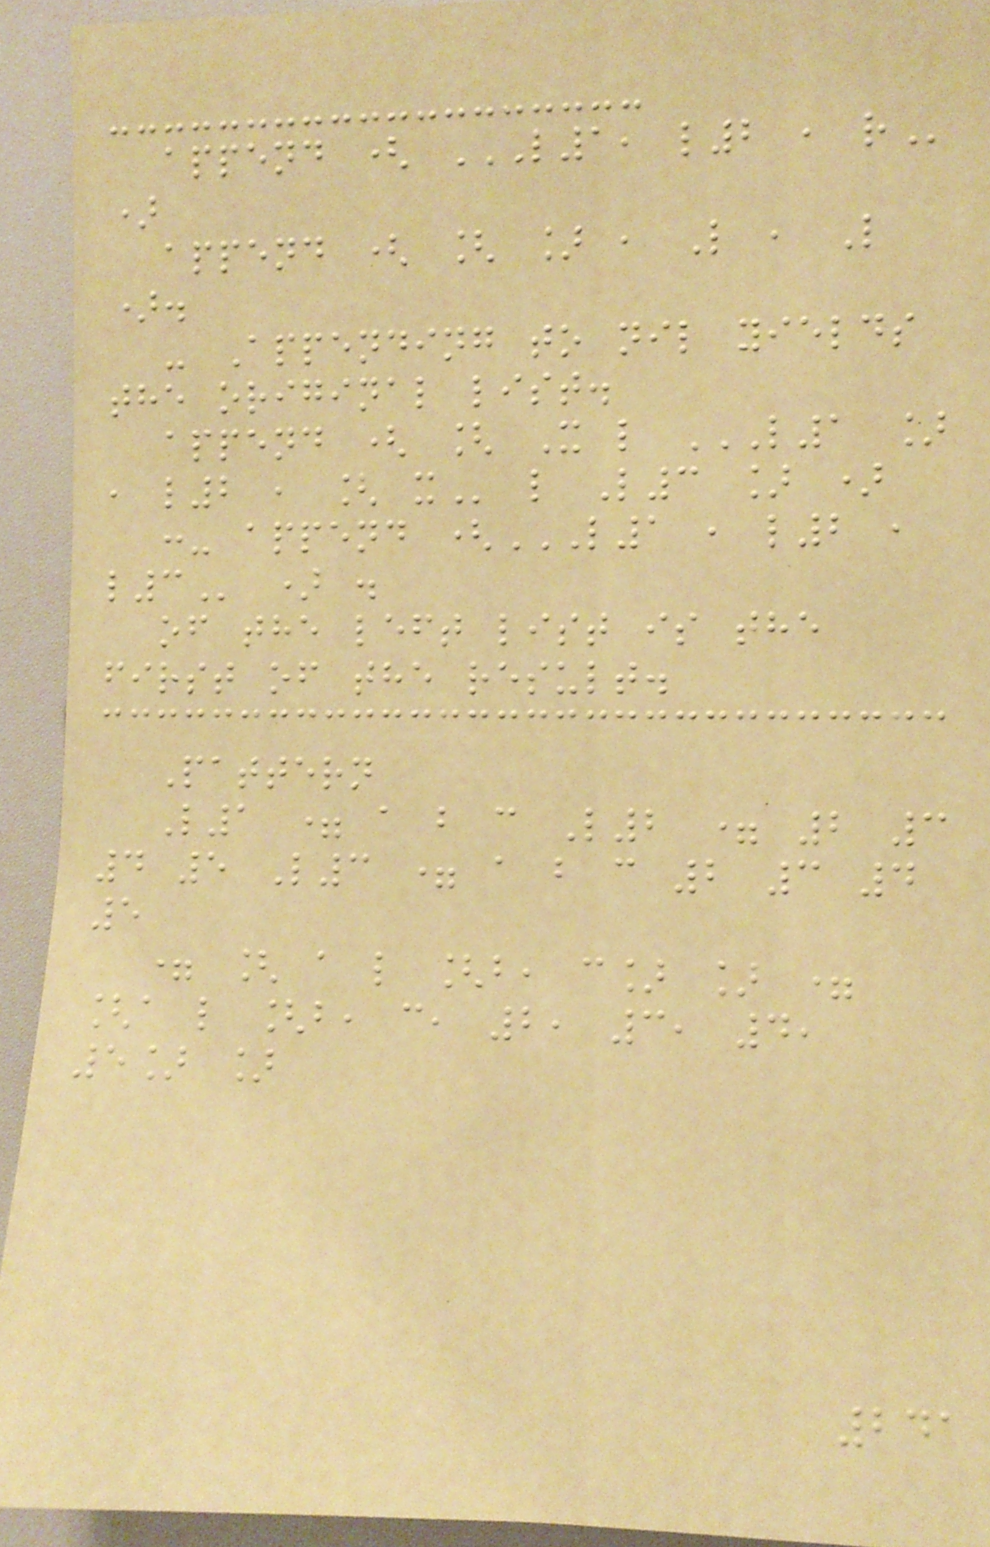append ( L1, L2 , R
)
append ( [ ] , L , L
).
- Appending to nil yields
the original list.
append ( [ X l L1 ]
, L2 , [ X l L3 ] )
:- append (L1 , L2 ,
L3 ) .
of the left list is the
first of the result.
Pattern
L1 = a b c L2 = 2 3
4 5 L3 = a b c 2 3 4
5
= [ a l [b, c] ] =
[a l [b, c, 2, 3, 4,
5] ]
241
